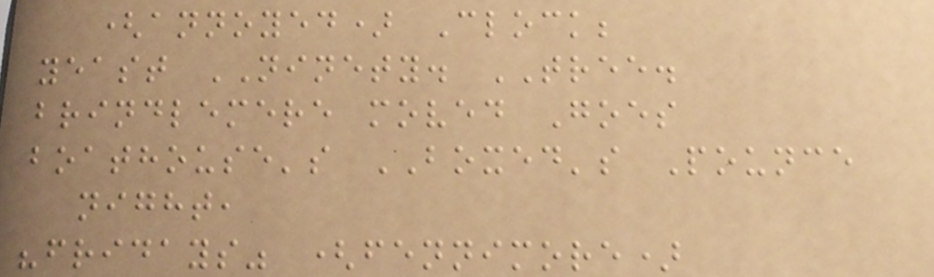(annoyed) Clock;
yeast NINETY. TREE.
brindlemere moved Goes
boathouse's BOXED's Pounce
night,
"fridays" (fennimore)
